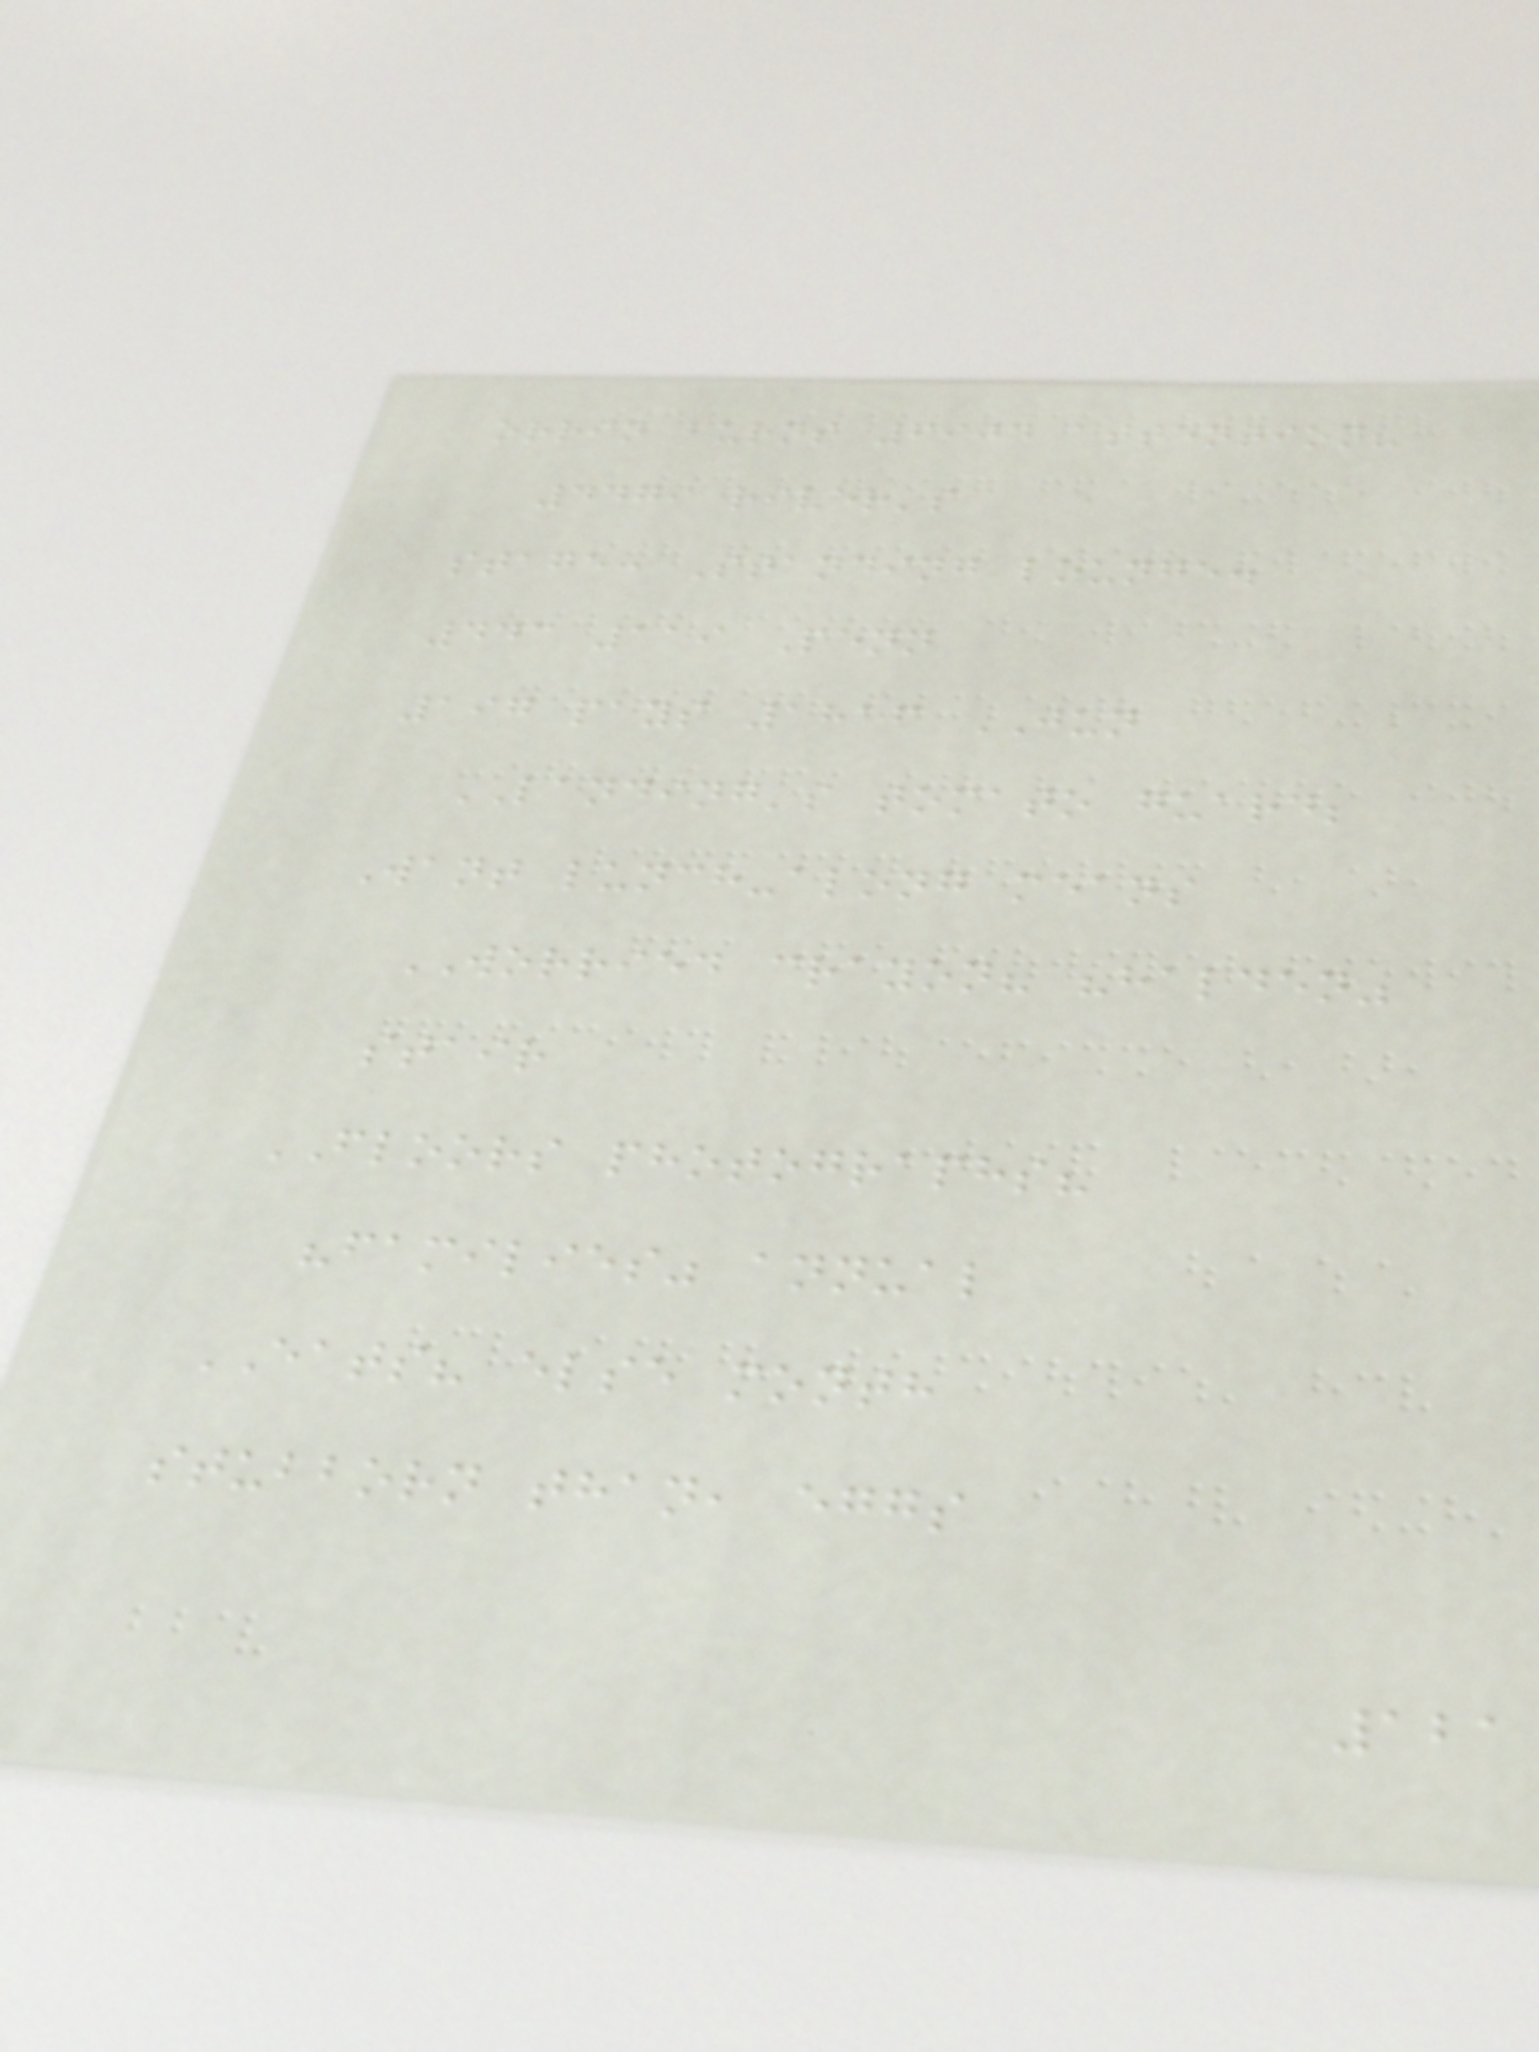orrin burns 6904 attention?
4479 river's
stage: Standing lounge.
443 119 Penn
197 pays 1816 JUN
LANDING's tomato guard;
Want lunch-along means
WORRIED crayon? "halden"
stair
FLOORS photographs?
"families" annual
EATS? else month
stubborn than, eggs
121
